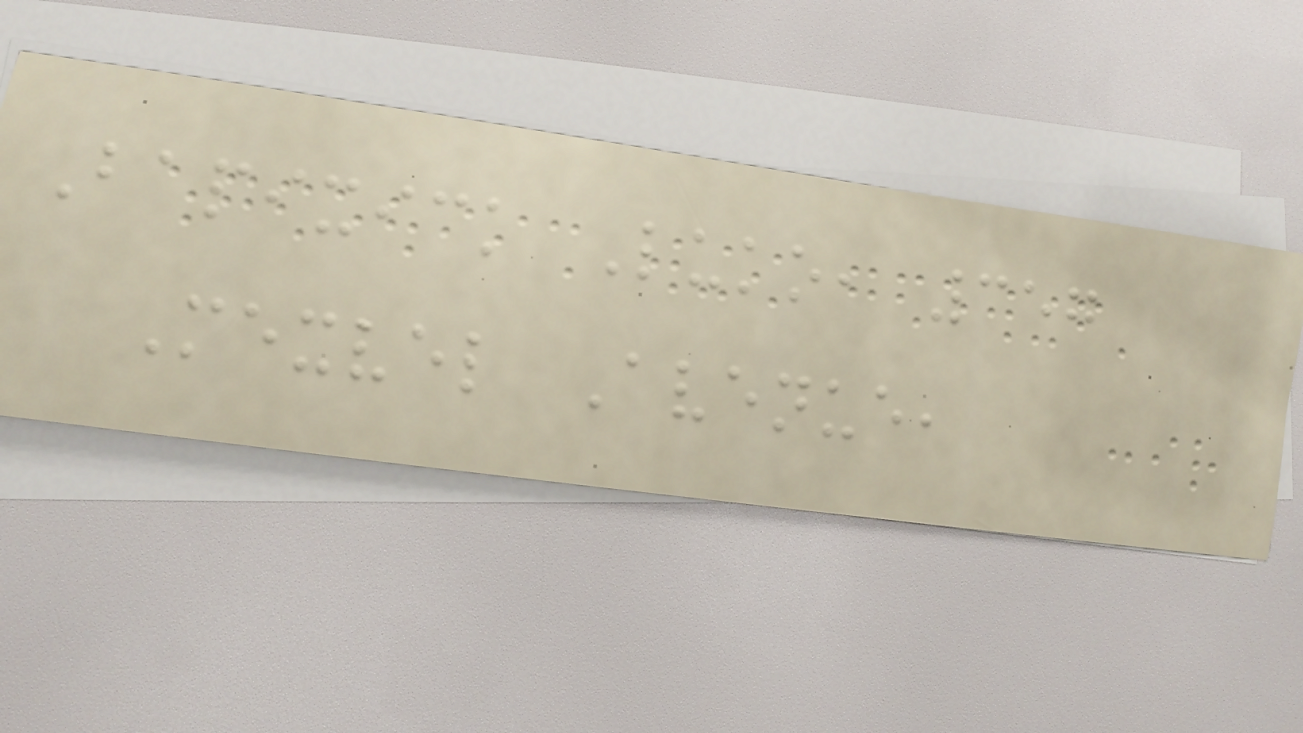Bapixick Luko, 357
Mexvel Avenue,
